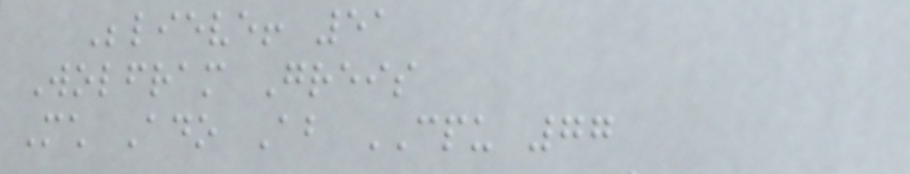Believe! 51
Wolfram Greis
Much Ado About CPU 77
